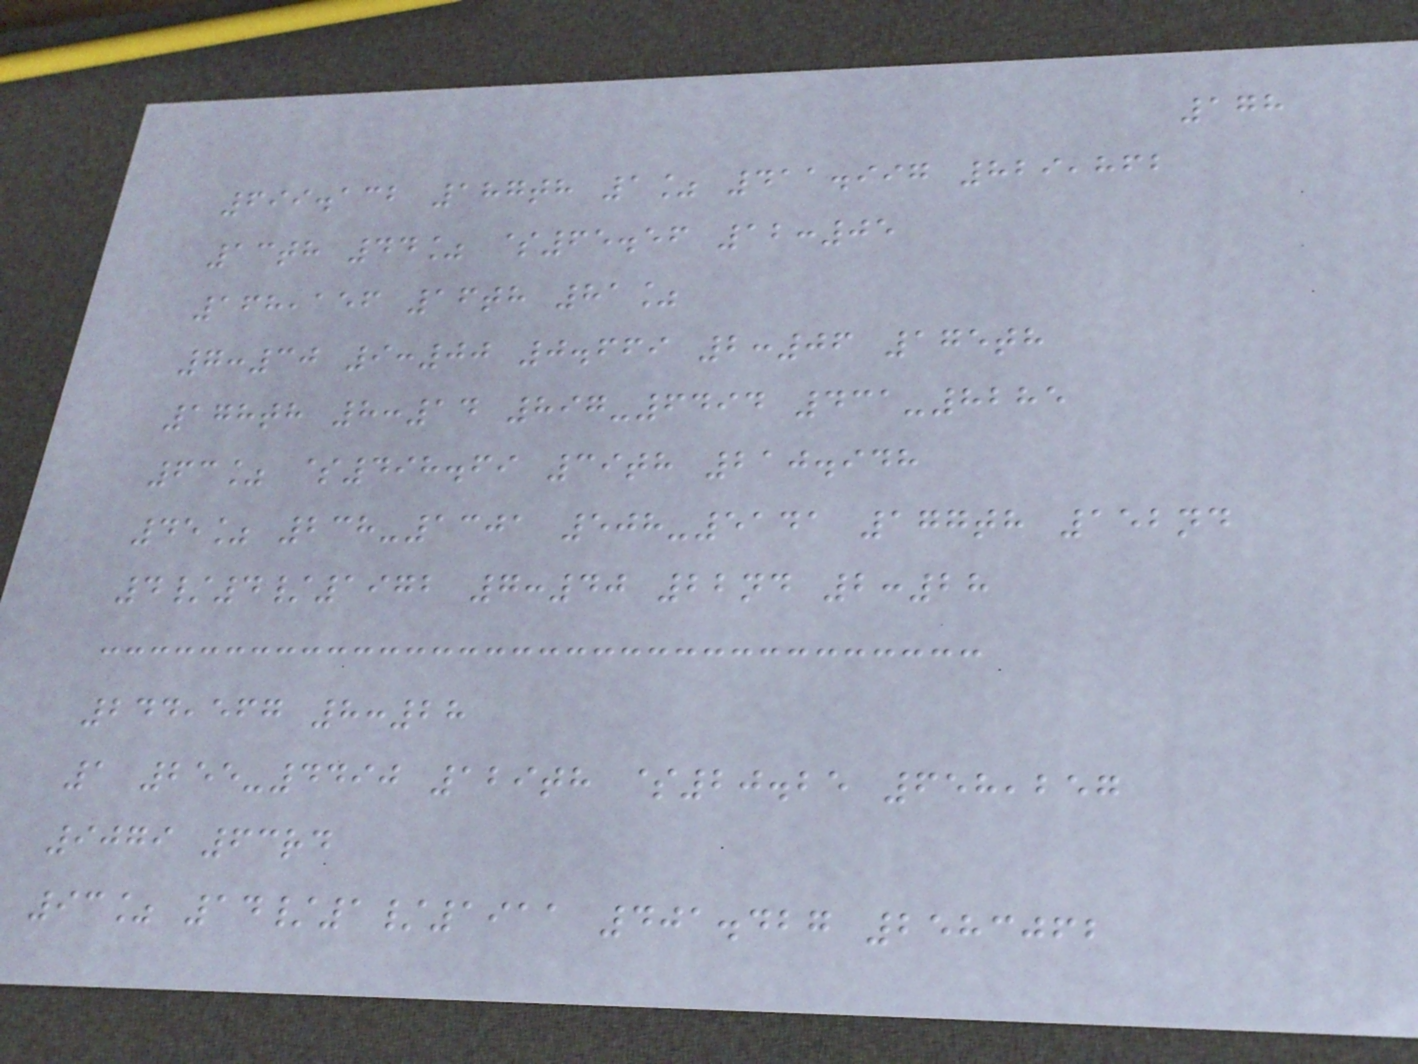178
699.132 187th 1% 411.997 829,862
13th 44% $65.56 12:05
168,156 16th 81%
7:30 9:00 0.669 2:06 175th
178th 8:14 897-6494 431-8285
63% $498.69 39th 210.948
45% 238-1301 508-5141 177th 152nd
4/4/1972 7:40 22nd 2:28
244,567 8:28
1 255-4490 129th $20.25 658,257
9079 63rd
93% 14/1/1911 401.427 2583062
